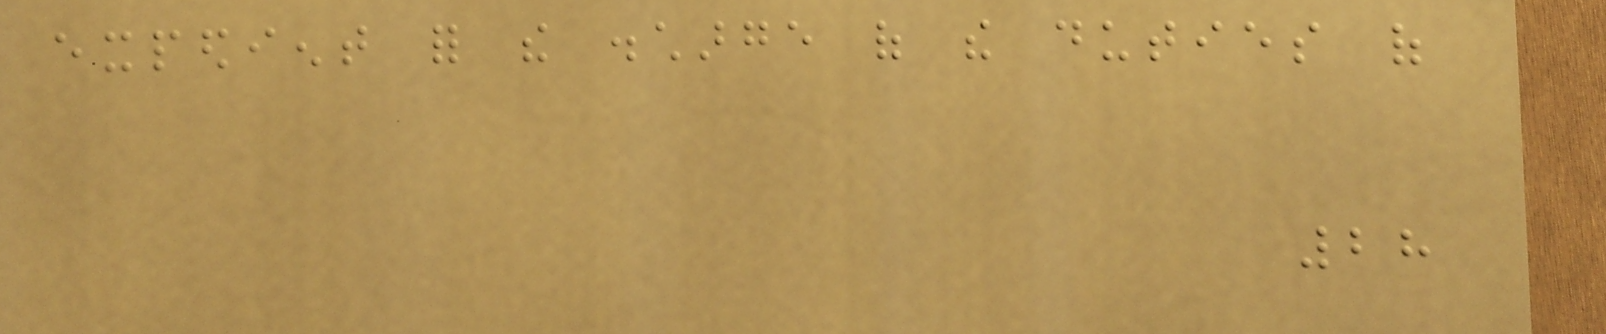expedient for the discharge of the duties of
28
